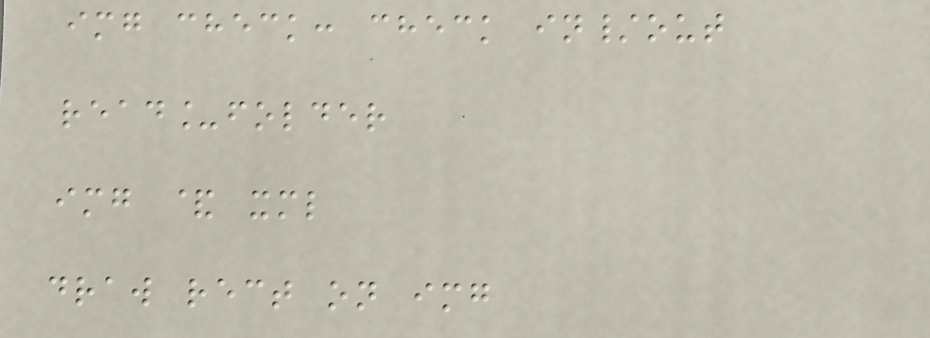img check: check in/out
read_folder
img & xml
draw rect on img
